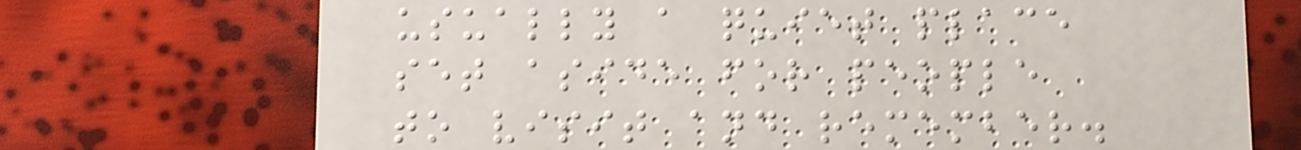usually a quiet place
set aside for people
to visit and remember.
